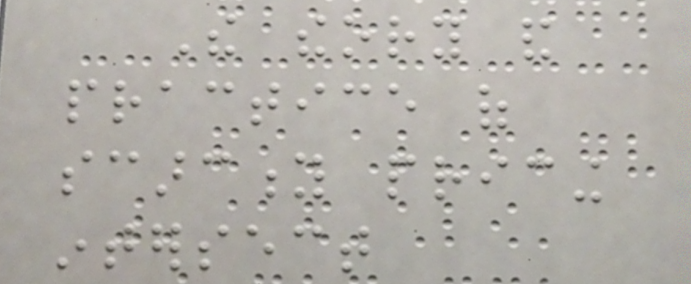The theory and
practice of
scarcity pricing
intersect
